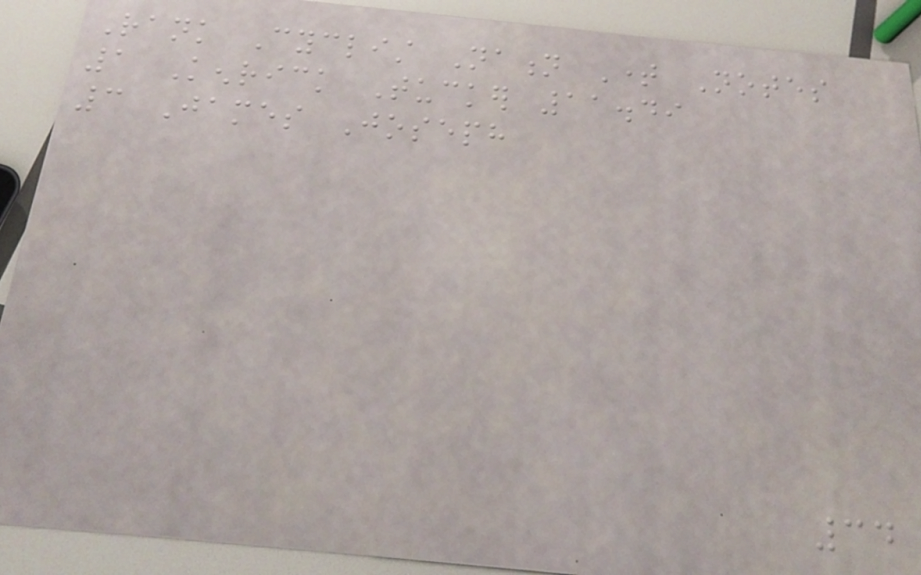Rank Cyclist Nation Time Notes
1 Kenrick Tucker 11.49
3 James Joseph
34
